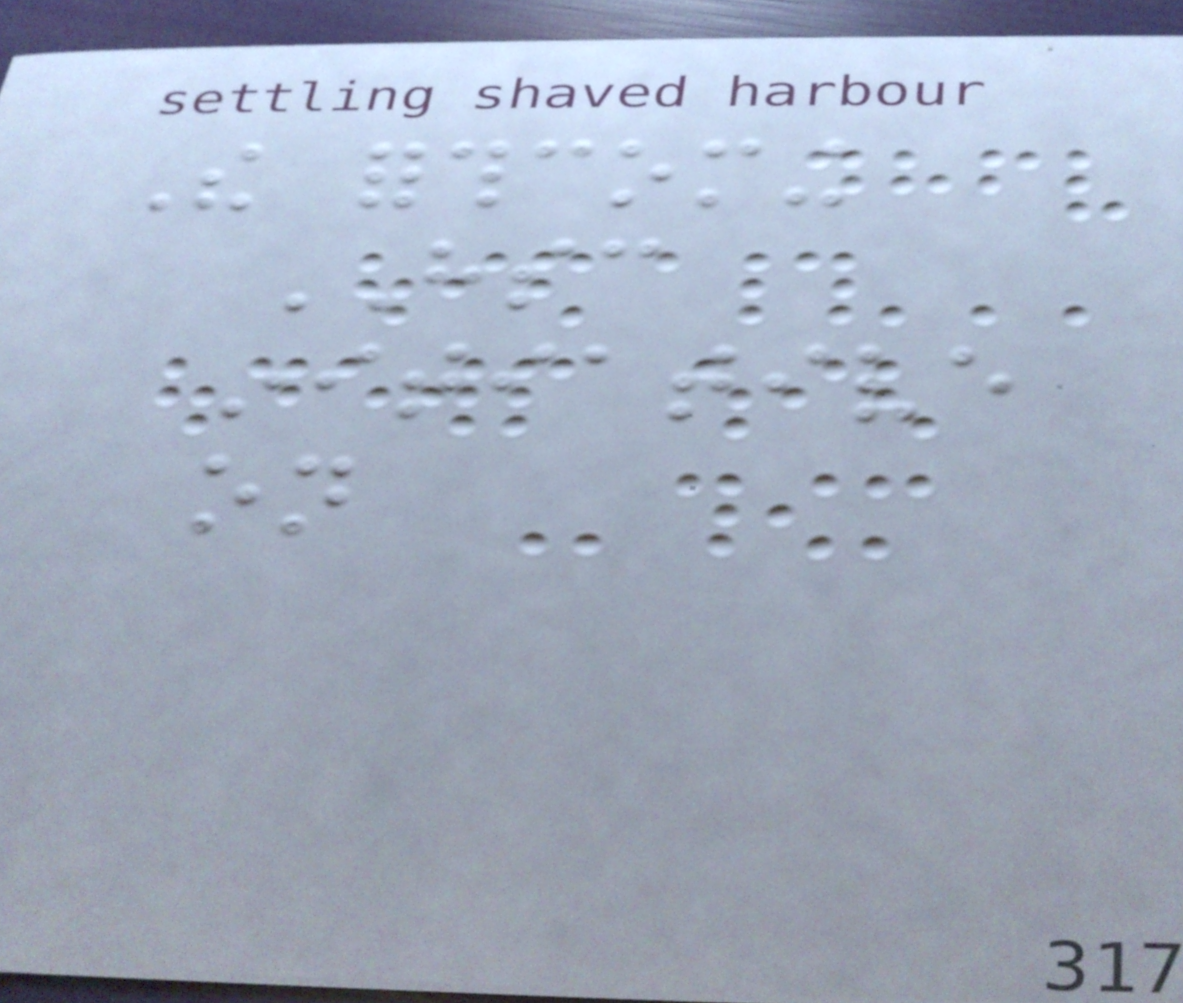The forthcoming
HSC
initiative
on
